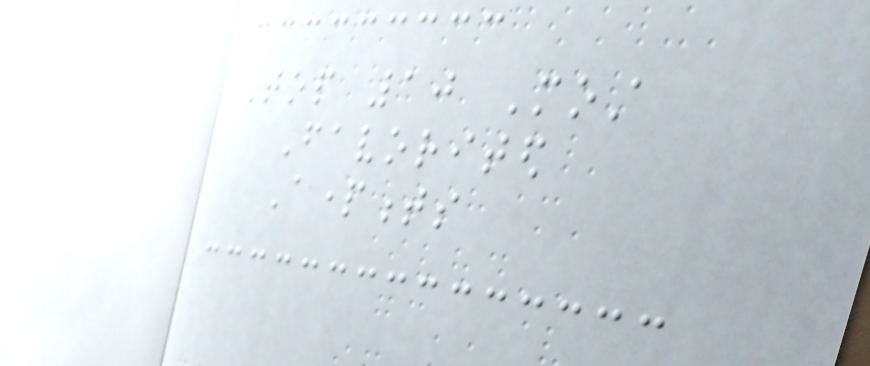Top 10 Most
Favorited
Apartments
